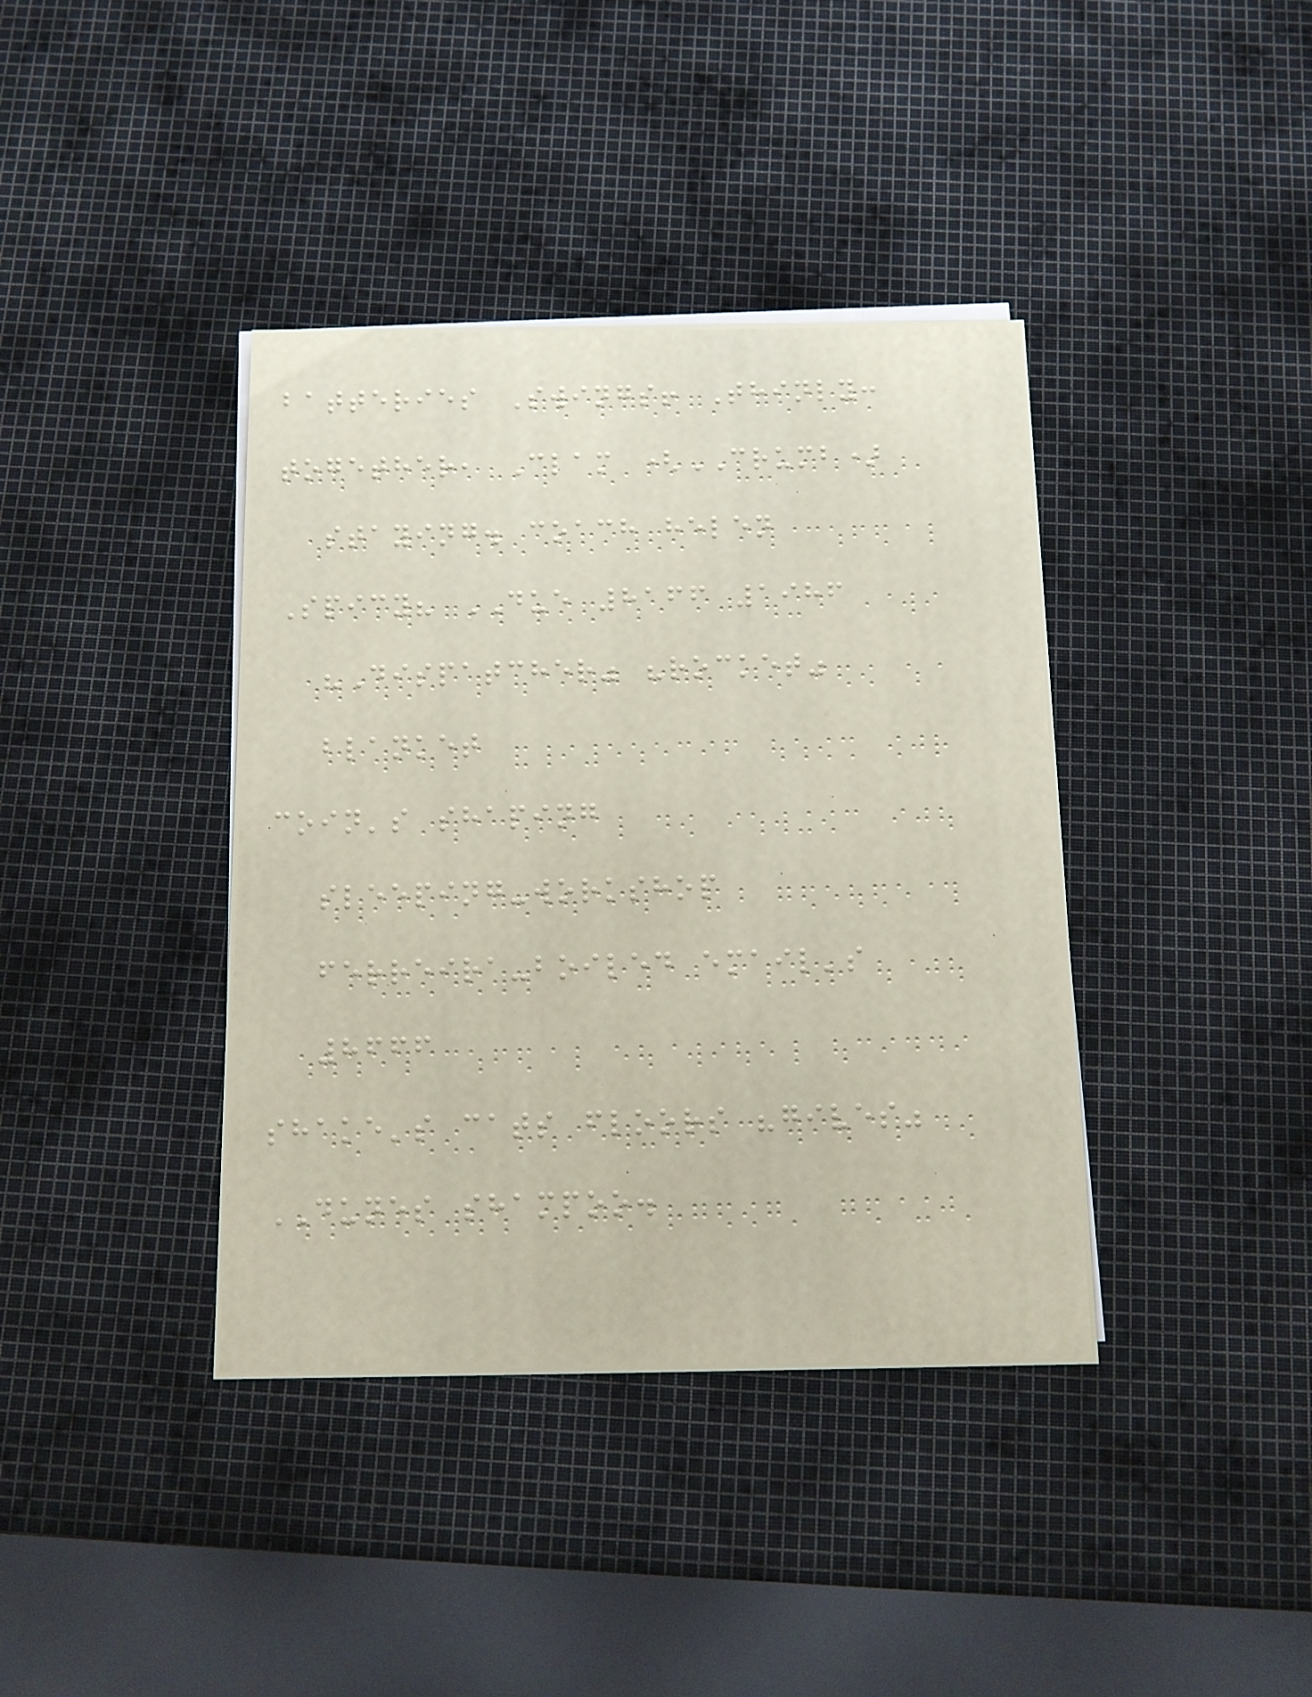batteries Swings! Thinly:
together, Clam (CRUMB)
staying. coach helen
Spicy? DUE 8166 1986
"Dispatcher" "rocket"
blanket
coin's shaping
sleeping-workshop
ferreira-boiled email's
8666
shake's cats floors "gives"
DUNES shampoo.
